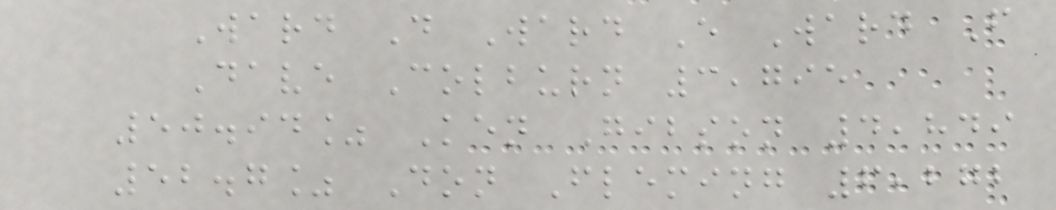Ward D Ward E Ward F
Dave Colburn 3,795
50.94% Ken Gibson 4,849
52.7% Don Fleming 6,272
